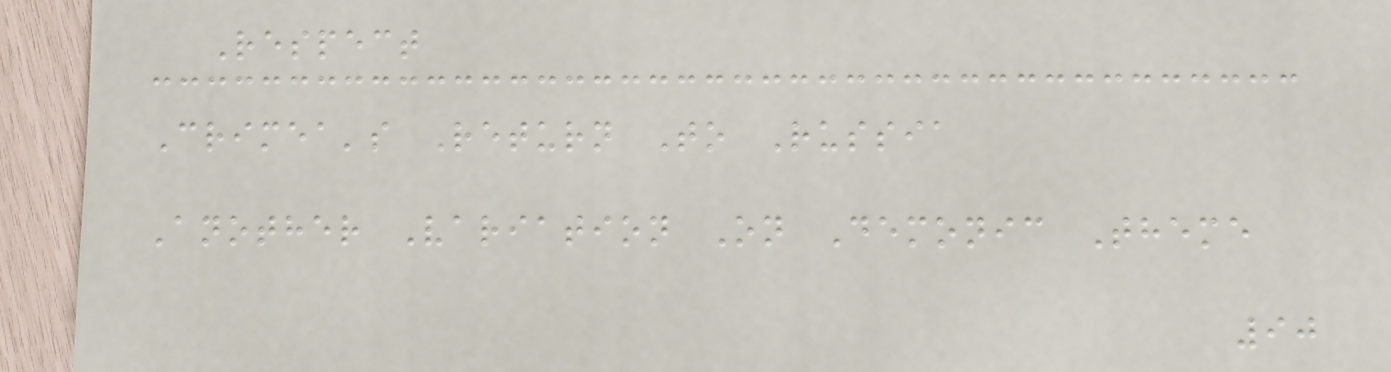Respect
Crimea's Return To Russia
Another Variation On Demonic Theme
90
